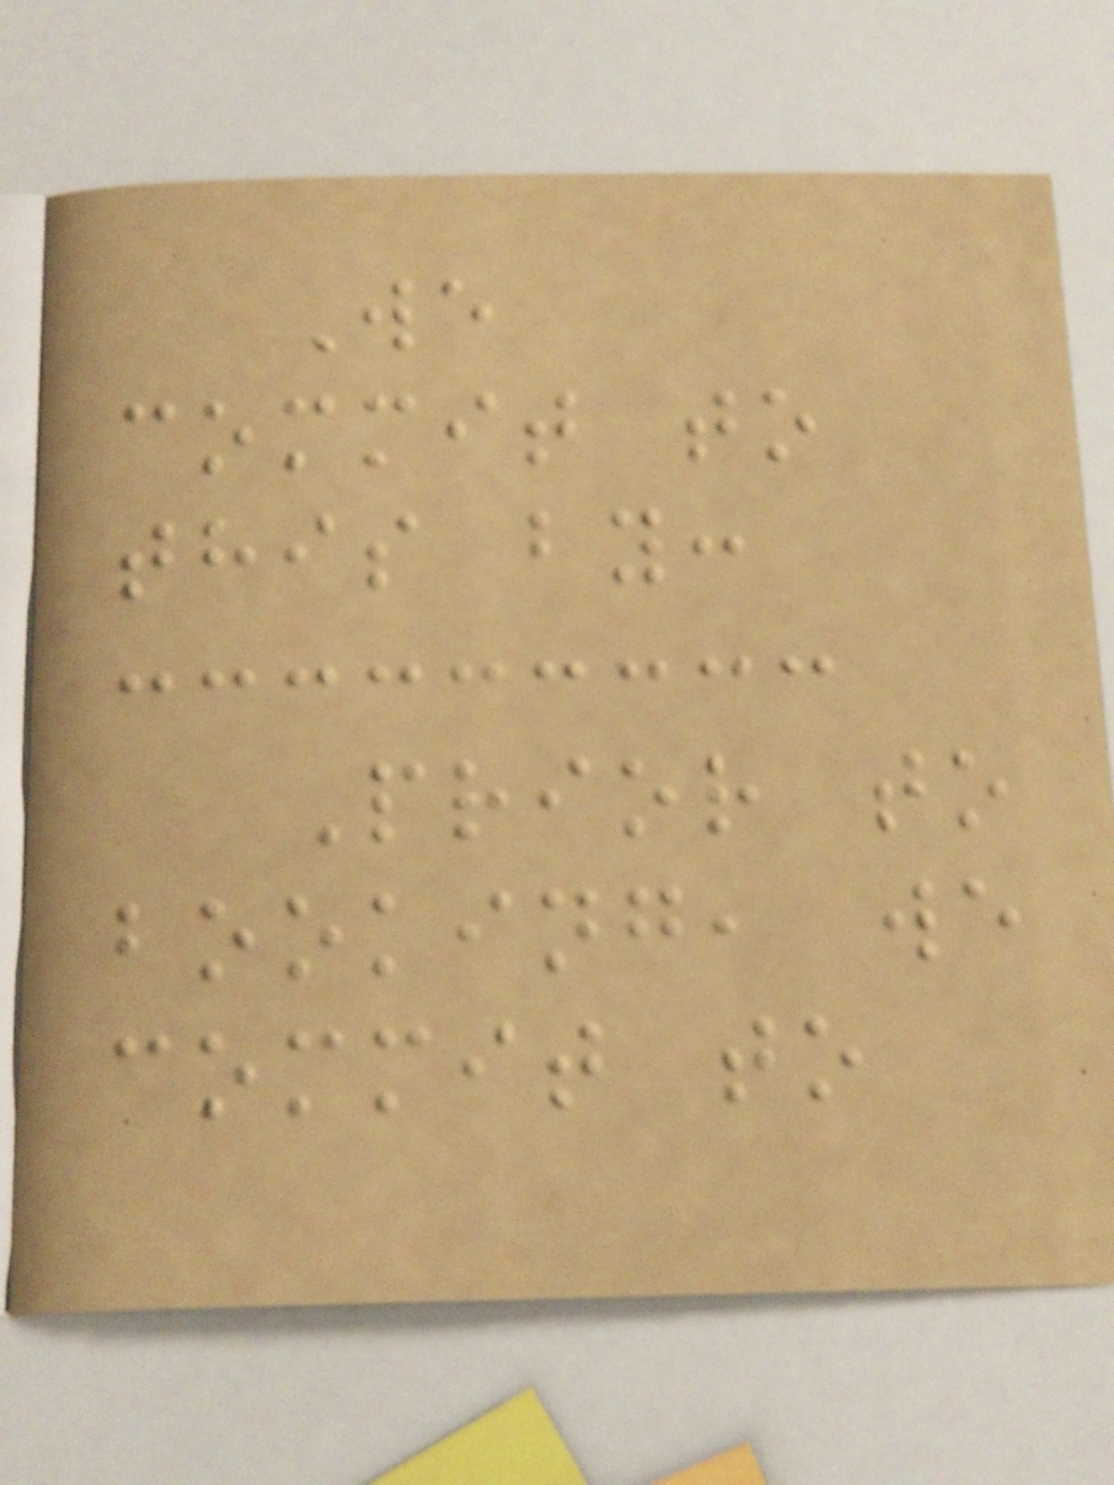We
commit to
this by:
Prior to
booking, we
commit to
